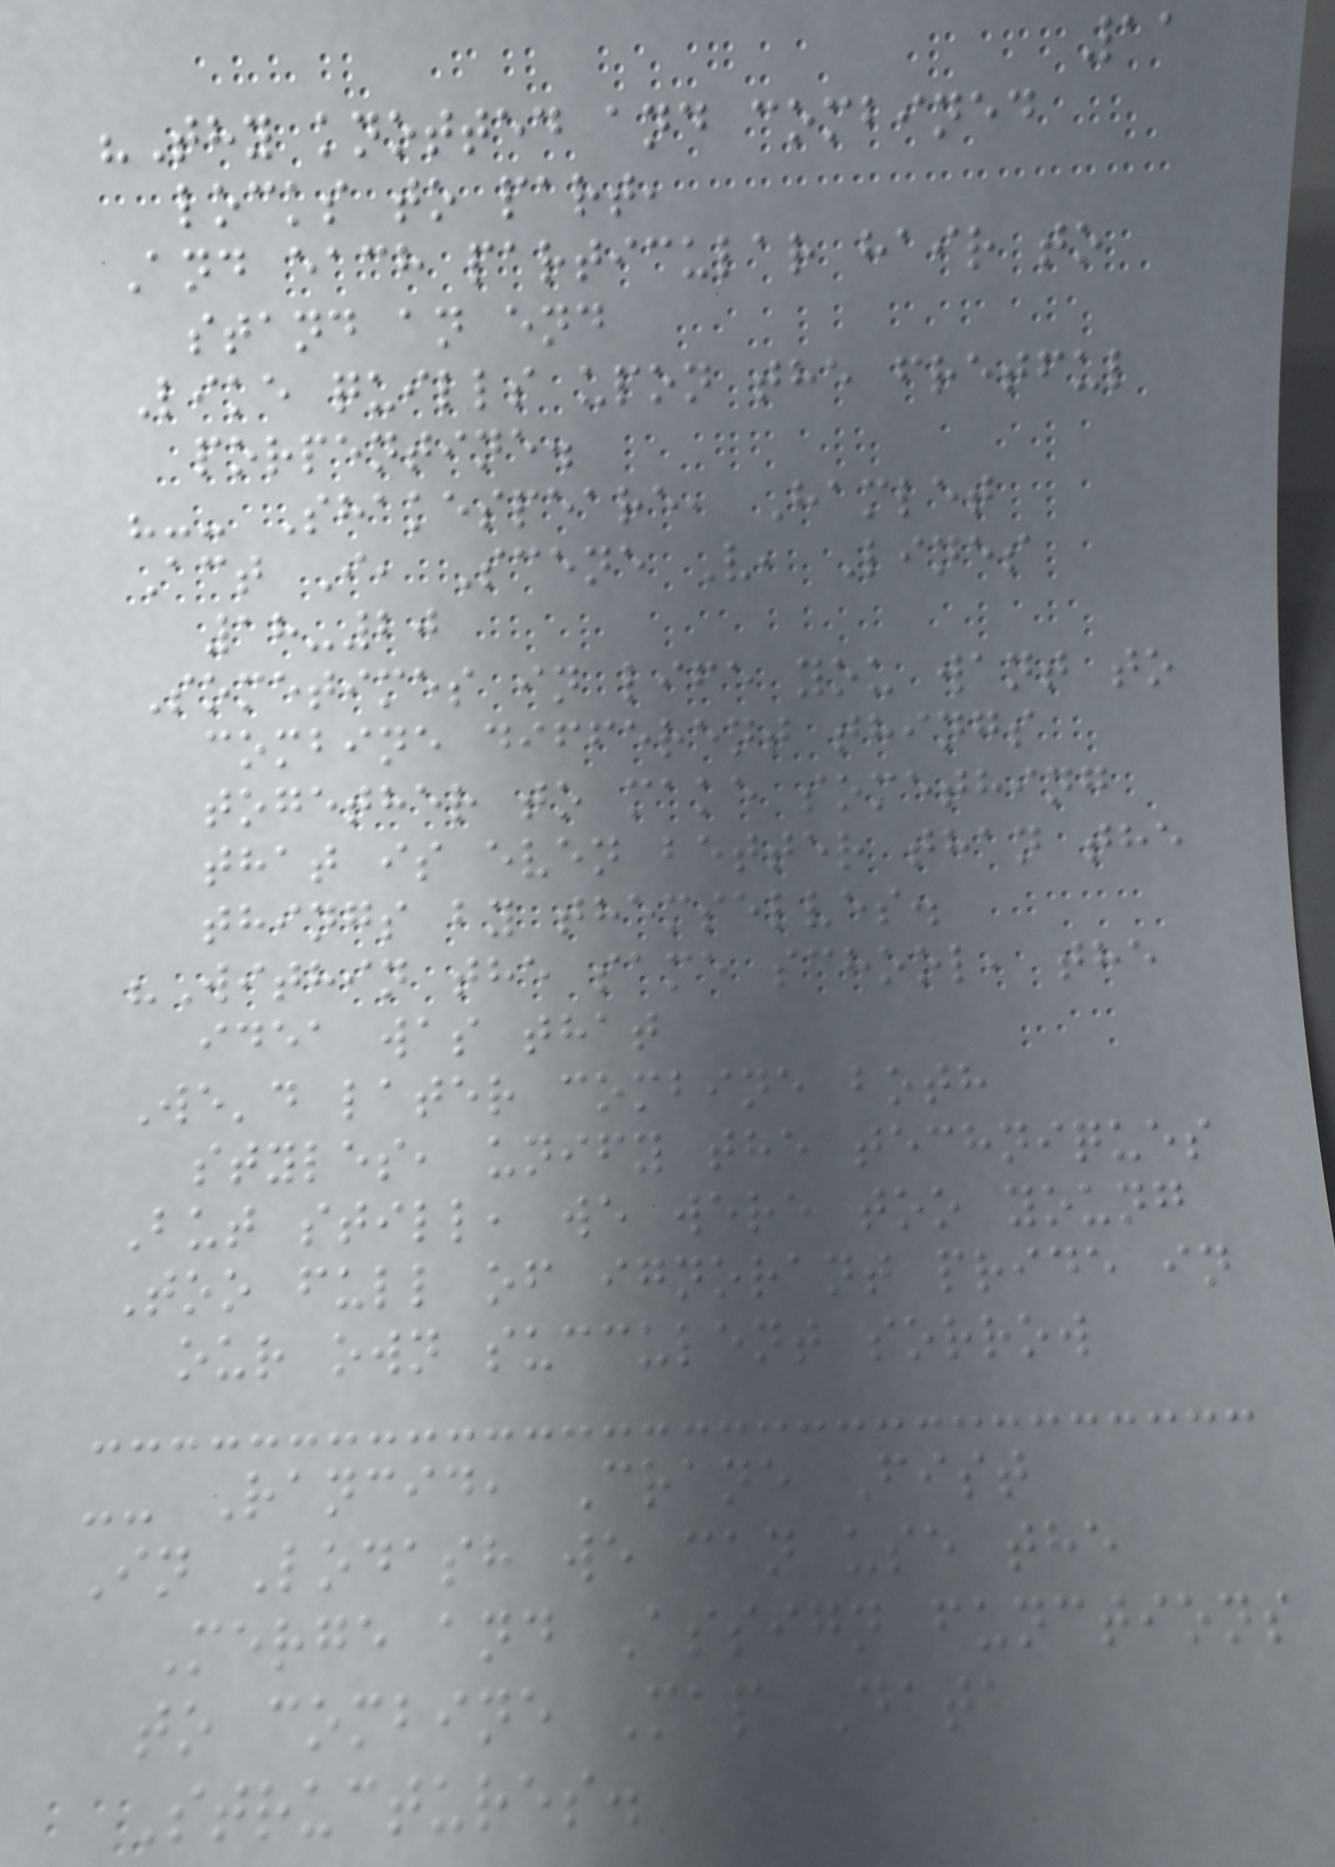11
"Thy knotted and combined
locks to part,
And each particular hair to
stand an end
Like quills upon the fretful
porpentine.
"-- Shakespeare, Hamlet
Act I, Scene V, Lines
18-20
Sometimes in life you want to
combine different things
together to make something
that is even better than the
things by themselves.
"Within the same school, the
idea was that
We'd later combine both
styles, unify the techniques
But still, we were too young
Too full of ignorant pride in
our own succulent sorrow
-- Rancid, Crane Fist
In Lodash we can use the
Merge and Assign functions
to combine Map Data
Structures.
